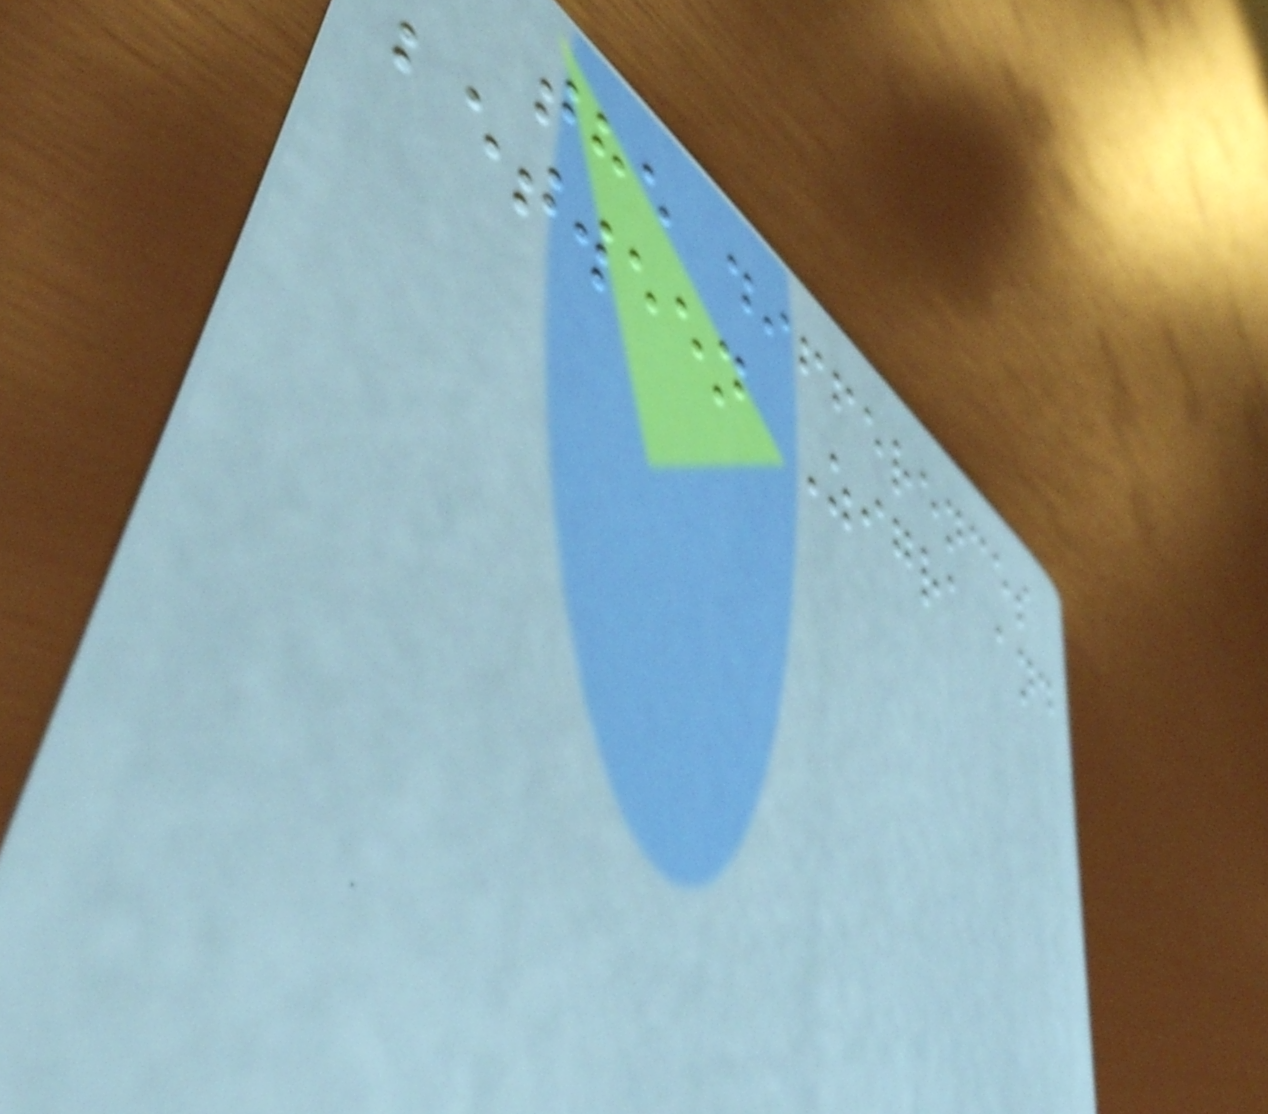the differences
between Zigra and
